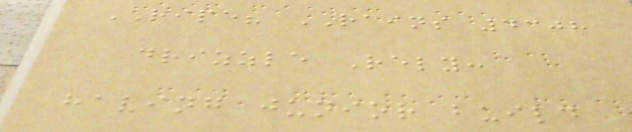RIPE? RAINS 4308
drizzle Rely:
having junior build
